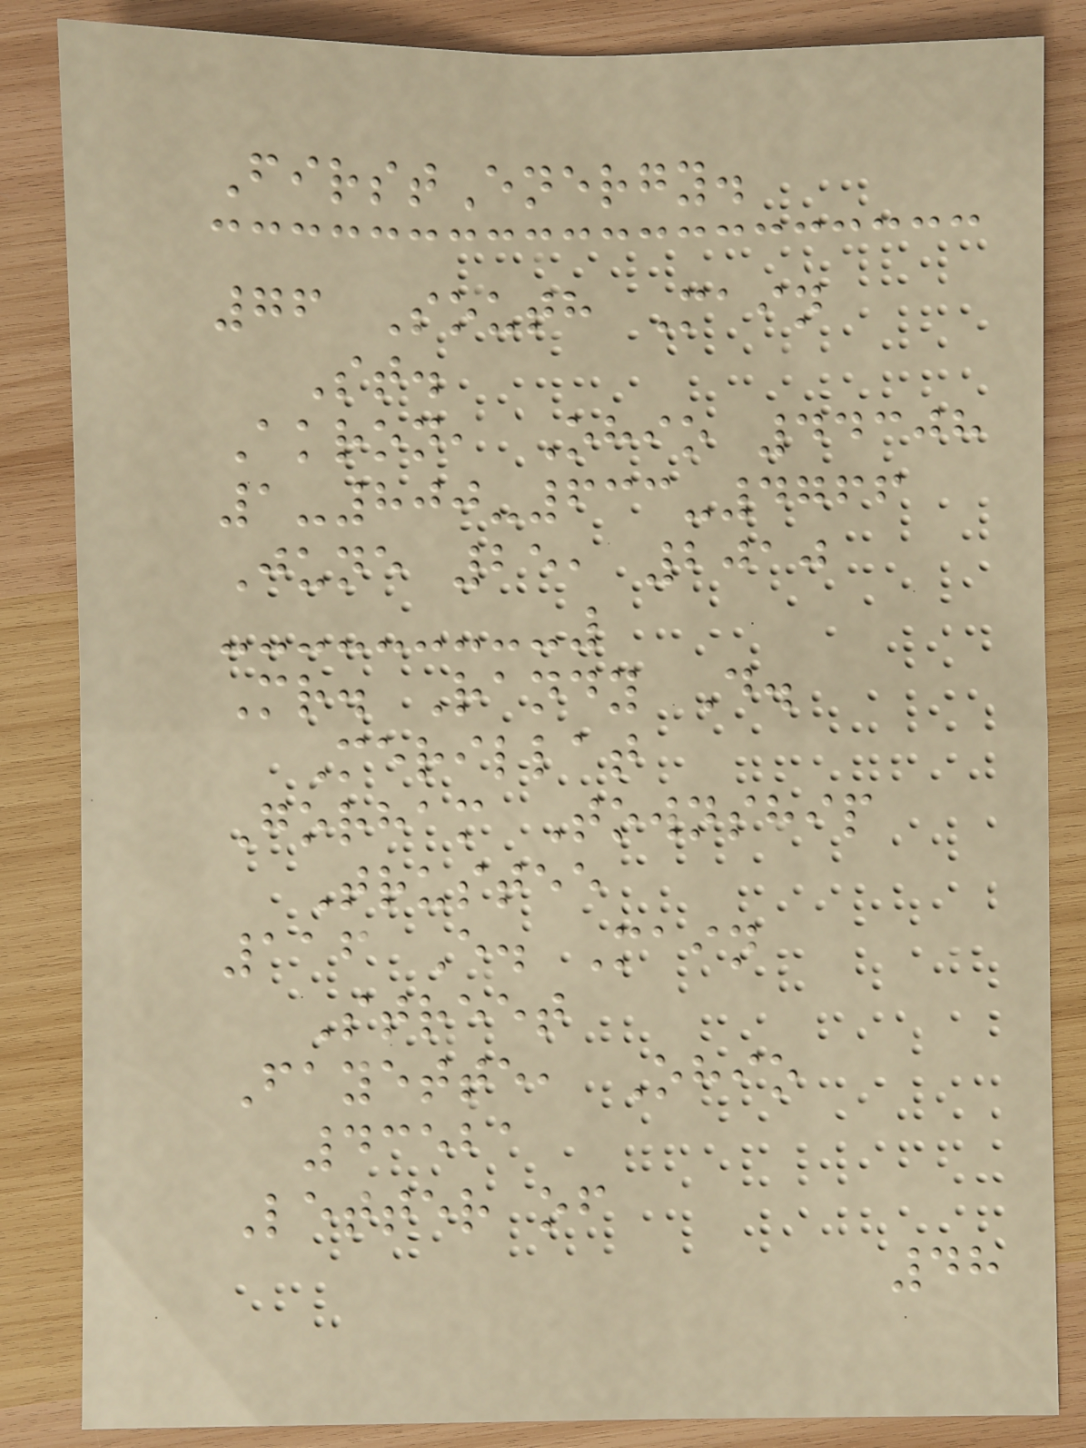FirstEnergy.
76 South Main
St.
Akron, Ohio 44308
1-800-633-4766
June 25, 2010
Mr. Randy D.
Merillat
Gorham Township
Trustee
116 E. Main
Street
Fayette, Ohio
43521
Letter of
48
